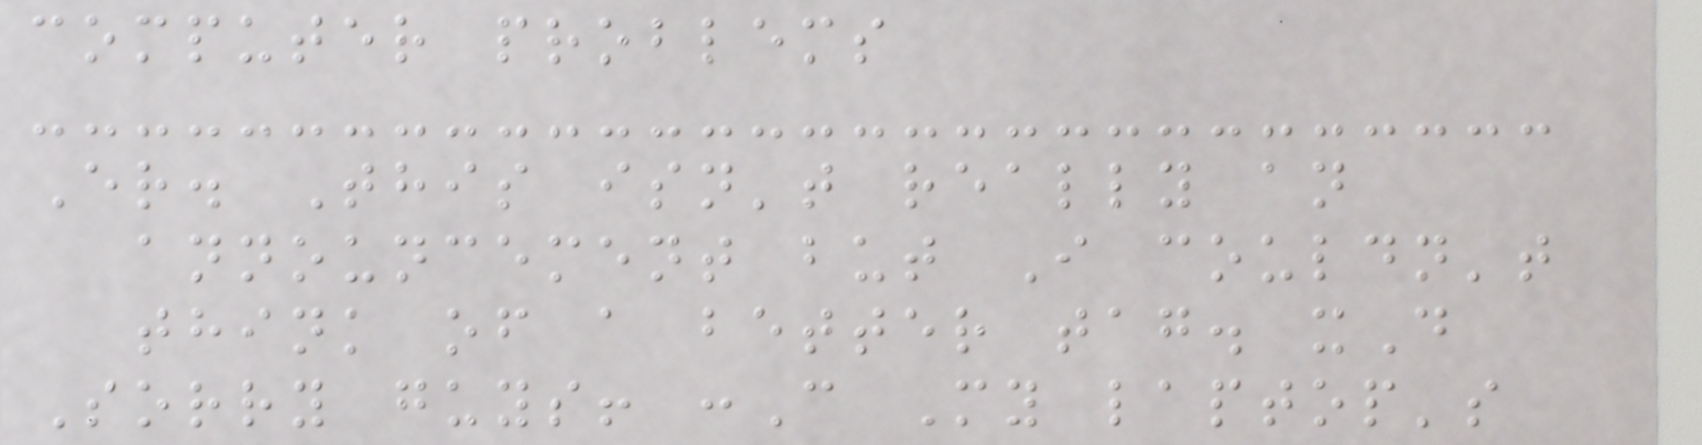computer problems
Er. This isn't really an
announcement but I couldn't
think of a better tag. xD
Sorry guys! :C My laptop's
